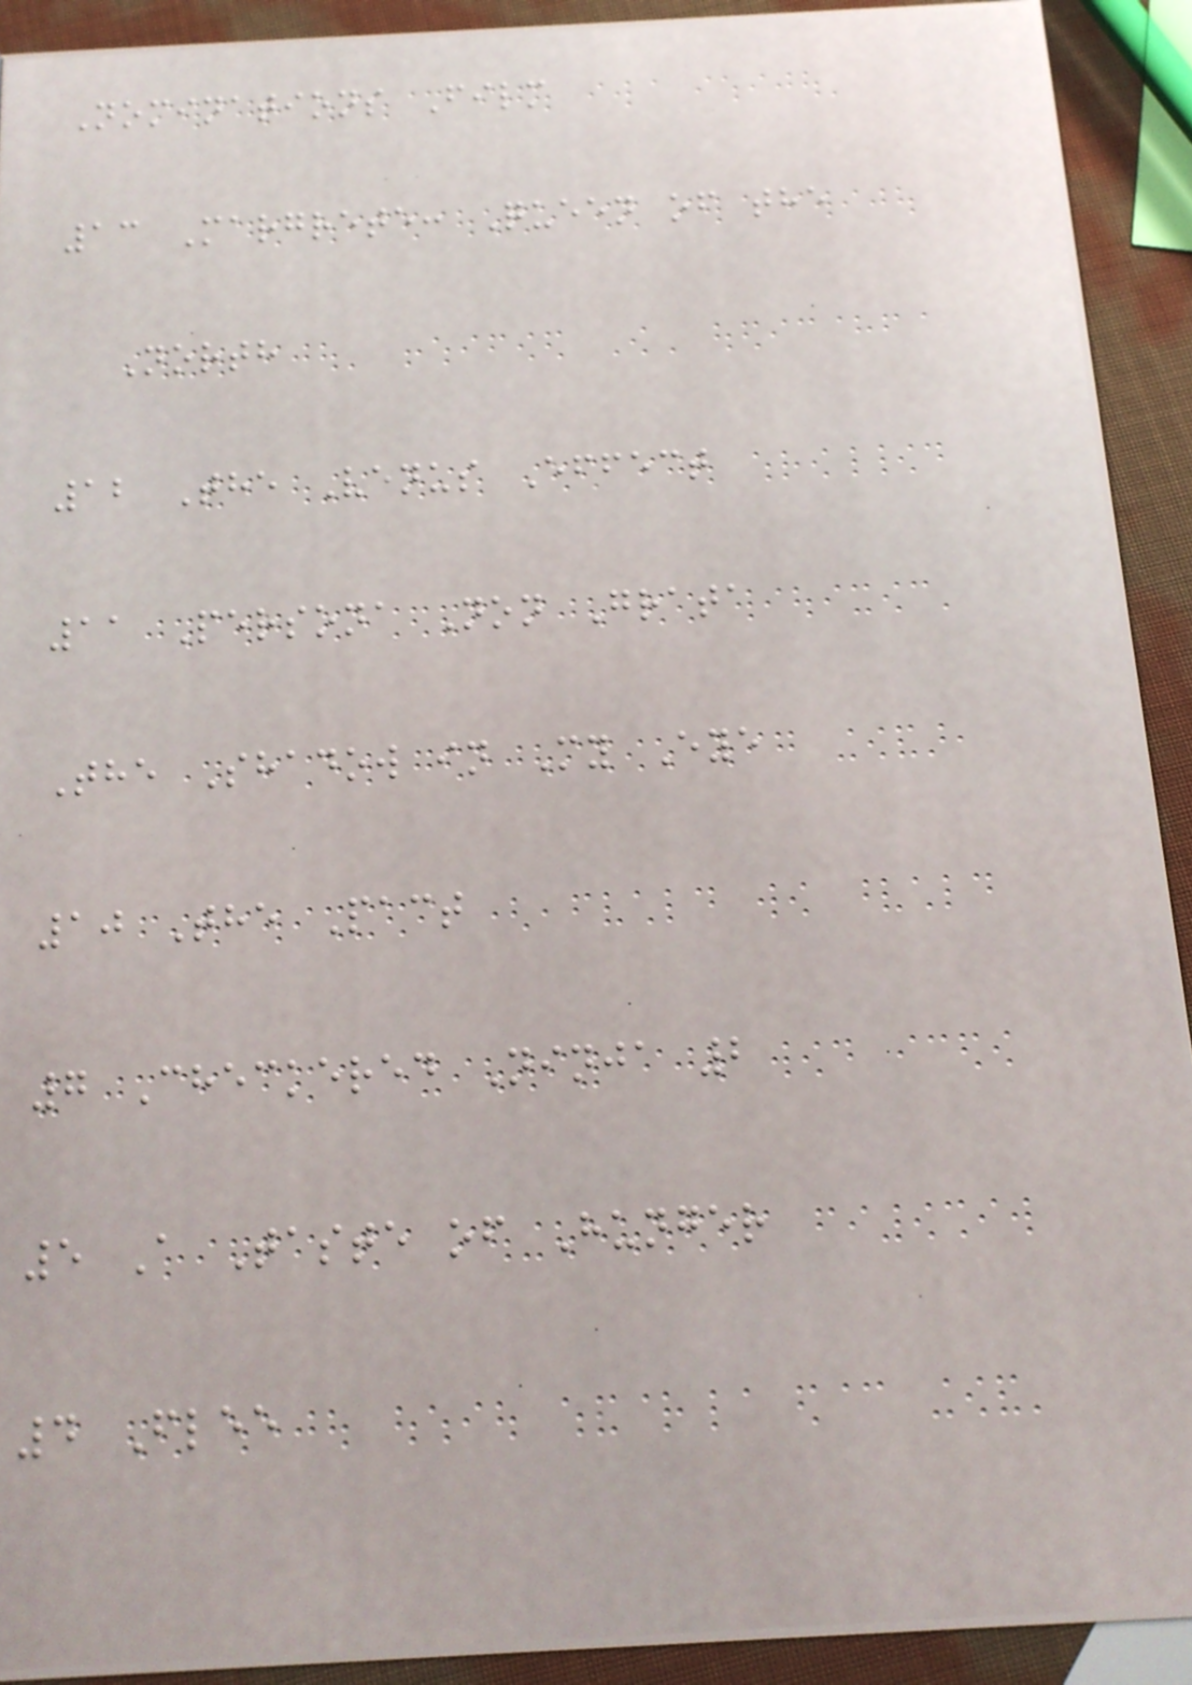Nominations Film
13 Margrete: Queen of the
North
12 The Venus Effect
11 Persona Non Grata
The Shadow in My Eye
10 The Pact
7 Checkered Ninja 2
5 A Taste of Hunger
4 Flee
